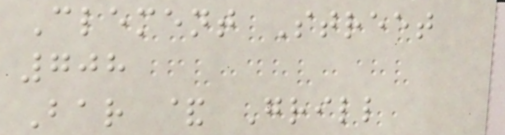Clement Street
708
Bar & Grill
